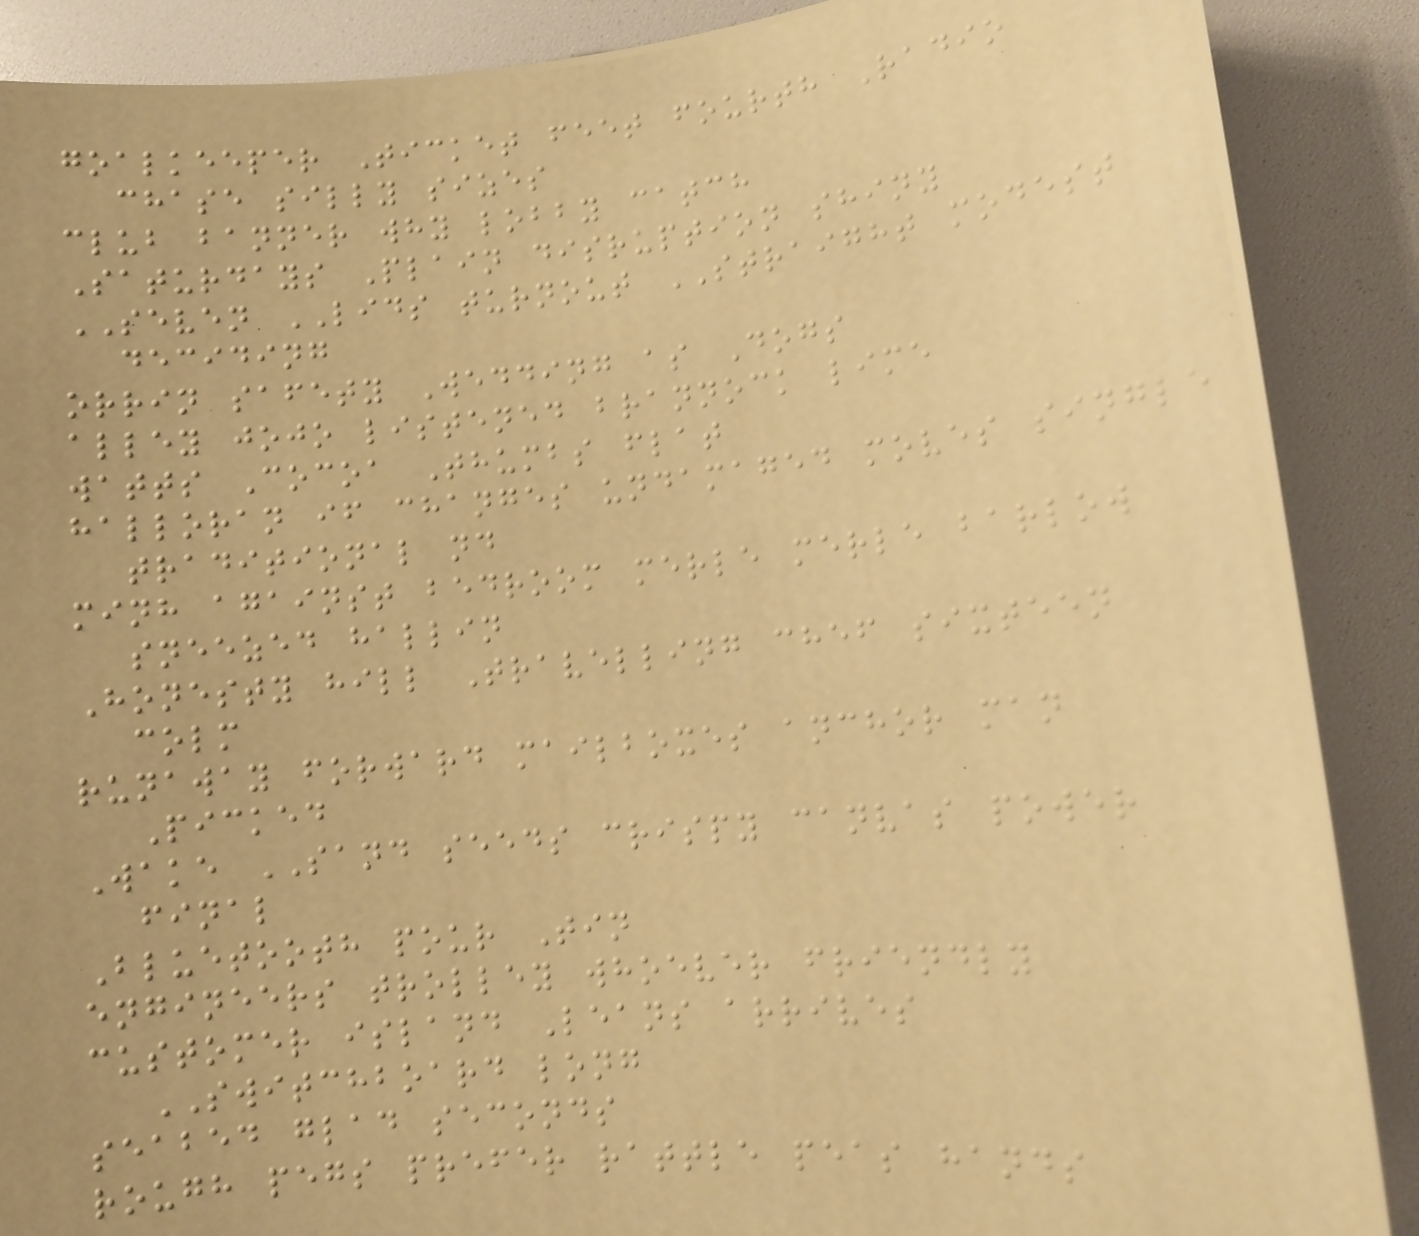goalkeeper Ticket feet fourth Radio
chase silly sizes
club banner why lobby catch
Saturdays Plain disruption shiny
SEVEN LIDS turnout STRAIGHT modest
deciding
orrin safety Wedding as Dogs
alley jojo listened brannock lime
watts Cocoa Thumbs flat
halloran if changes undamaged moves single
traditional nd
minh against bedroom merle merle barlow
sneezed hallin
Honesty hill Travelling chef sixteen
colm
runaway forward mailboxes anchor man
Picked
Wake SAND seeds crispy canvas power
final
Bluetooth pour Tin
engineers trolley whoever friendly
customer island Leans arrives
SWITCHBOARD long
seabed glad seconds
rough pegs prefer rattle peas hands
